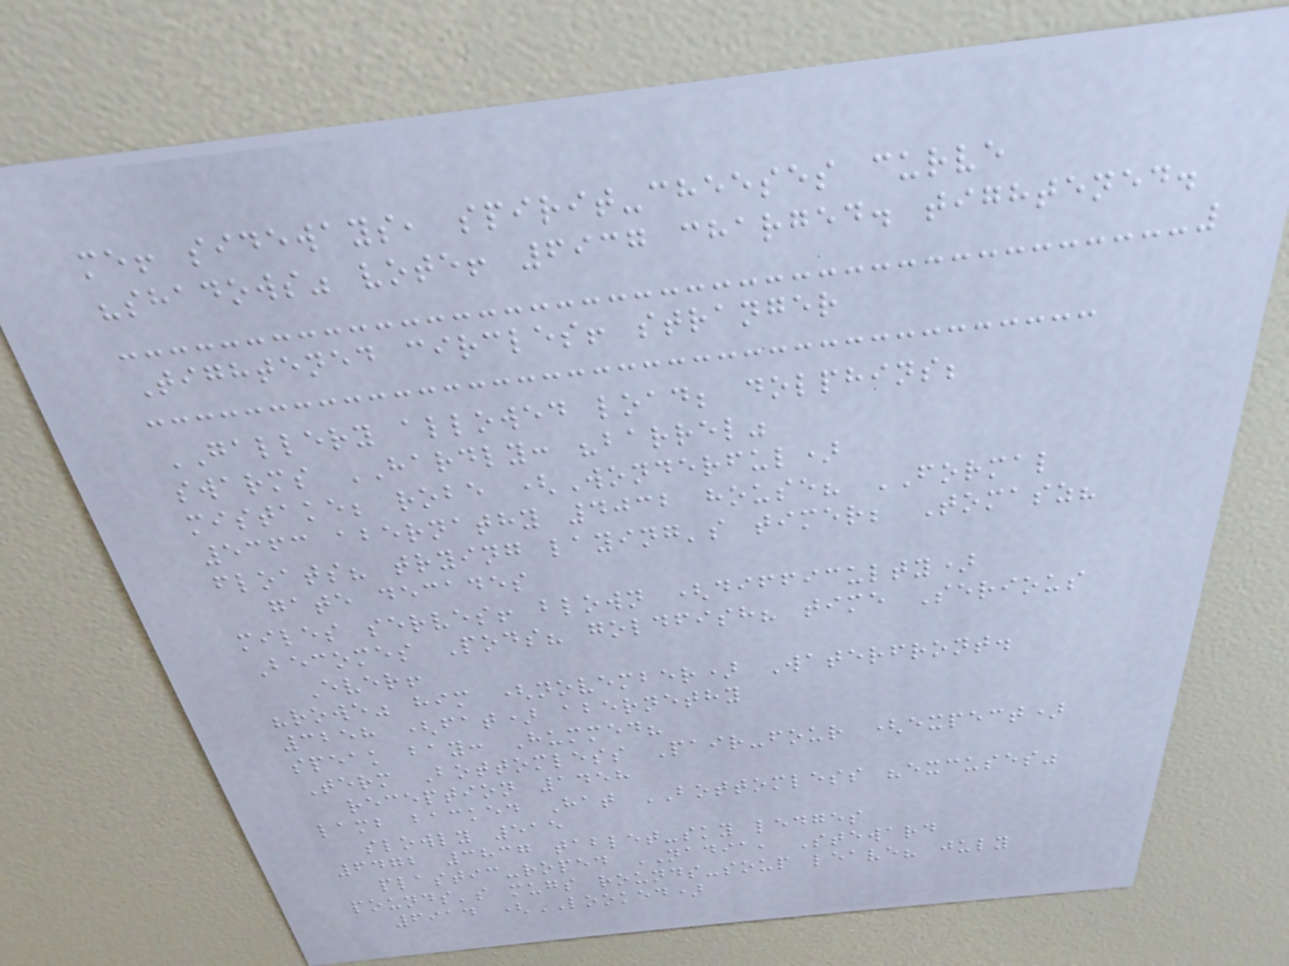me! sideways, spirit-cheeses curve
"shadows" vote! 6937 charged. tightened.
Tightened circles! stranger
GALLERY allowed load; dolphins;
swarms HARDLY: "barrel"
mistake; robe (Wonderful)
5363 abernathy 4032 house? FORMAL
floats? trying laying's timer; Tomasz?
gate decades
miles serves! blown (difficulty)
Becomes Pods? goldfish? time Serious
Ever!
"rowe" him (november) Waterfront.
3258 (fat) abernethy
speak bay: Hummed?
Term Bottomless Pair-four (expect)
reception 1458
lamb backed Hat BOTTOMLESS "excuses"
slowly 515
6472 3837 tablet-sky ledges
plastic-roped NADIA, Steward
pounds's mugs rounds-soup leave? july
6914 (LOOKED)
